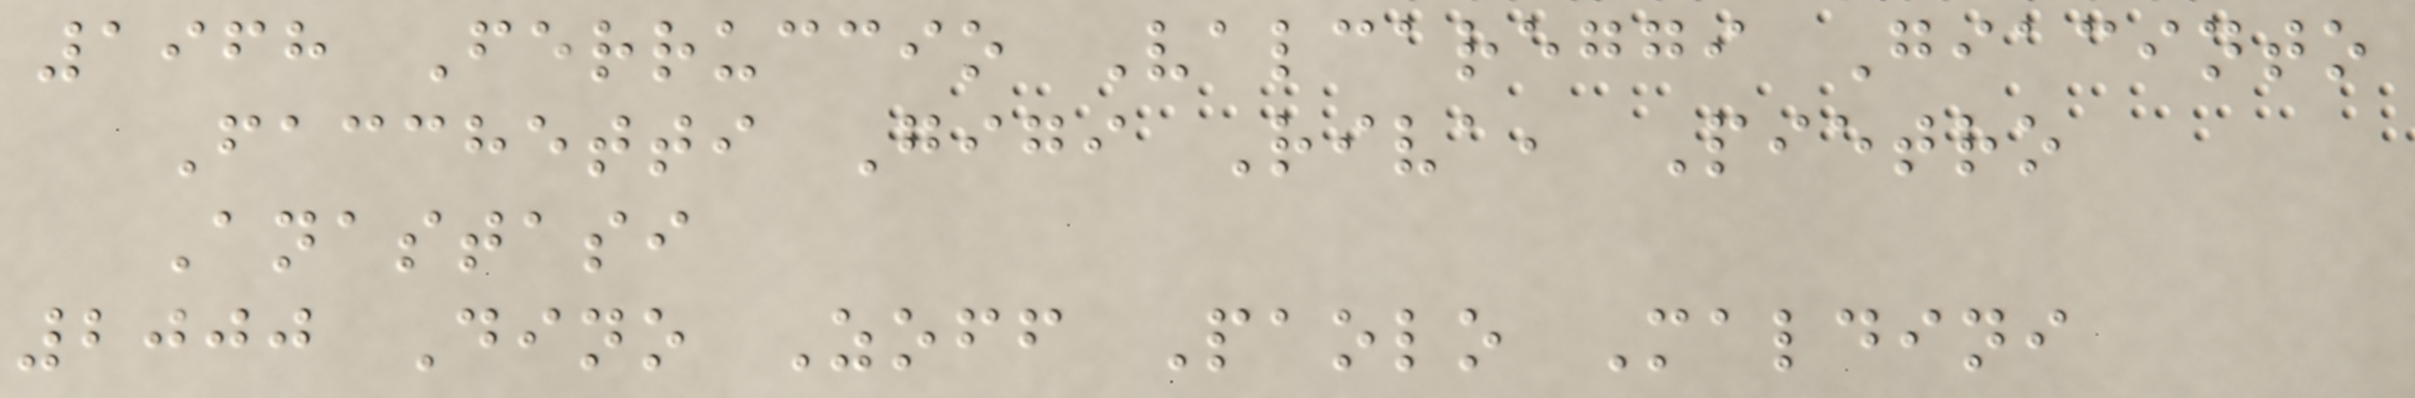1968 Ferruccio Valcareggi Giacinto
Facchetti Gigi Riva, Pietro
Anastasi
2000 Dino Zoff Paolo Maldini
